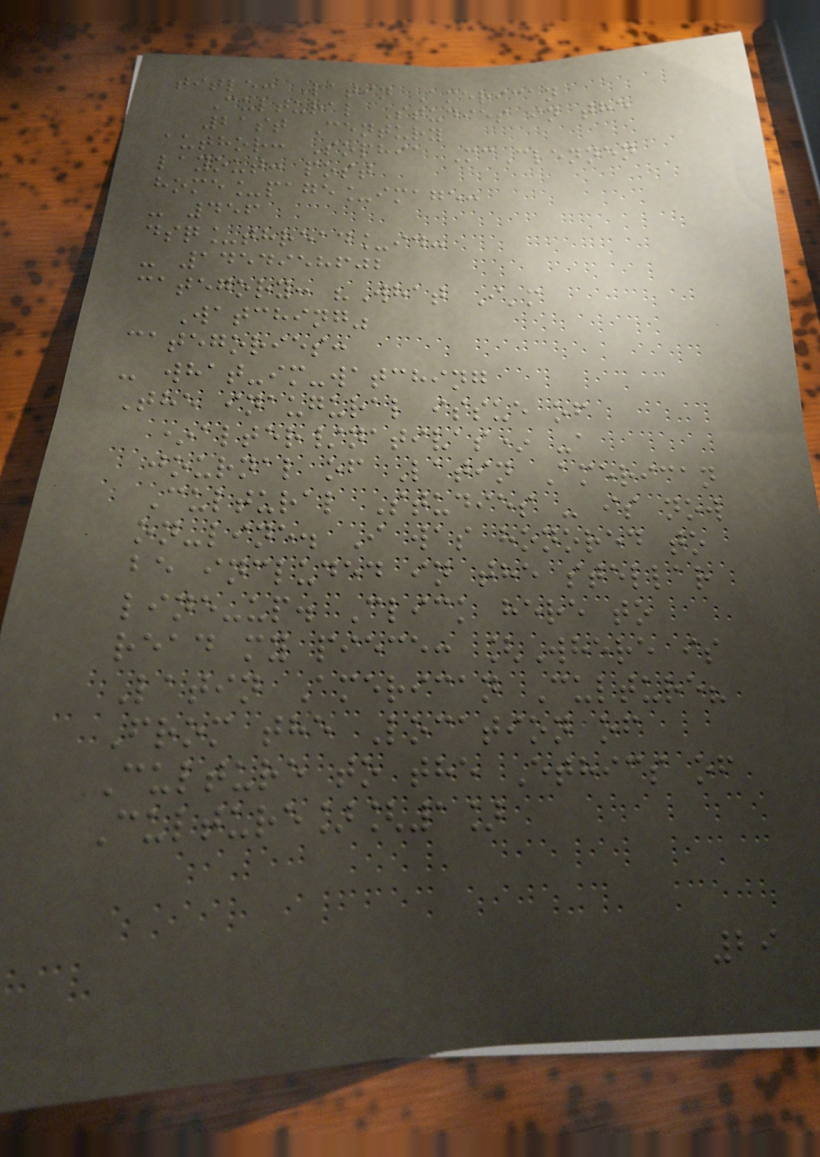title: Latin American
Cultural Studies in the
21st Century
author: Sophia McClennen
layout: post
home_page_image:
- 456
dsq_thread_id:
- 1454958602
category: "What I'm
Watching"
categories:
- what-im-watching
The inaugural issue of
*alter/nativas* -a
journal of Latin American
Cultural Studies - is now
on-line. I was honored to
be included in the stellar
line-up. Click here to
read my piece: [Where is
Latin American Culture?
From the Location of
Culture to the Ethics of
Culture][1]
29
